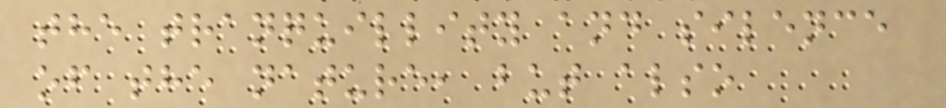the tranquillity and silence
of the nature, but also
